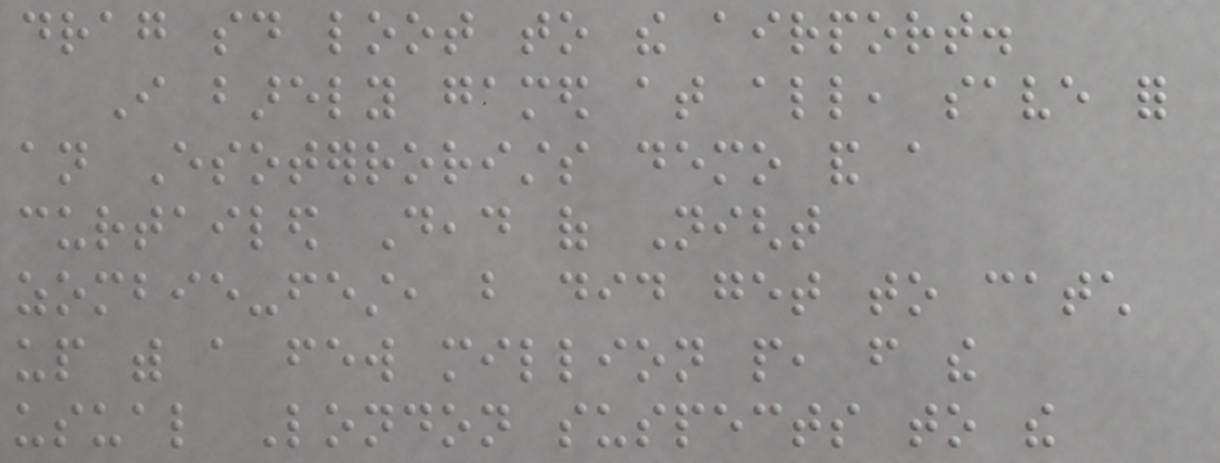drag said loot to the airport.
I barely gamed at all, save for
an Esoterrorists demo and a
curtailed Dead of Night
zombie-fest, but did get to catch
up with a few million people, from the
usual London suspects to the
